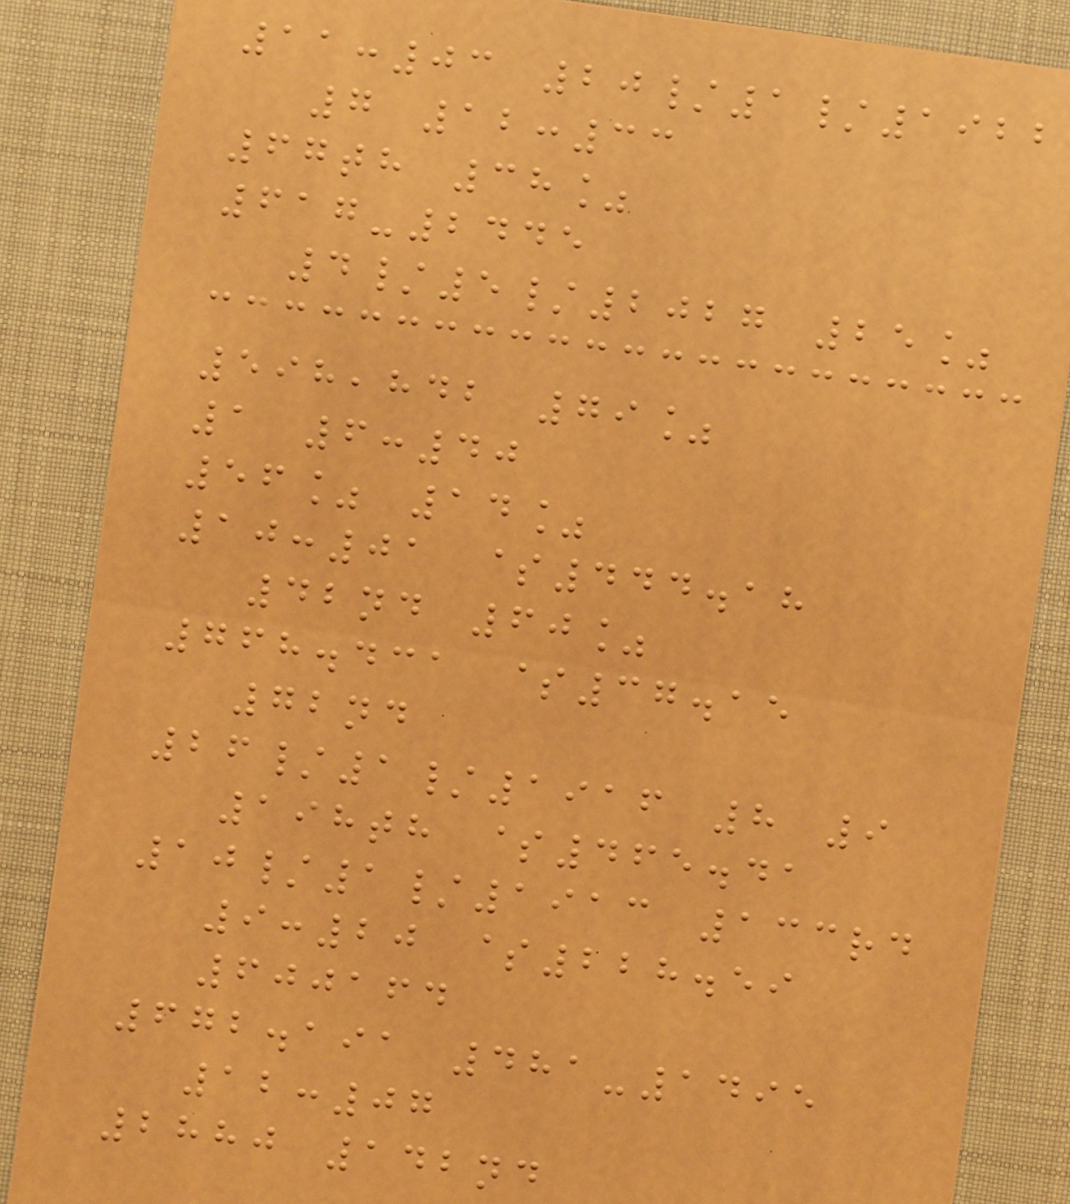11:03 20/1/1922
7 12:33
67th 38%
617-2445
4/5/2027 25%
598,842 79%
1 6:40
56% 14%
10:01 $444.18
42nd 60%
768.431 $37.15
72nd
26/1/1916 8 9
198th $465.41
10/1/1913 133rd
9:20 $228.59
600164
672.191 481-1495
12:07
2880 142nd
